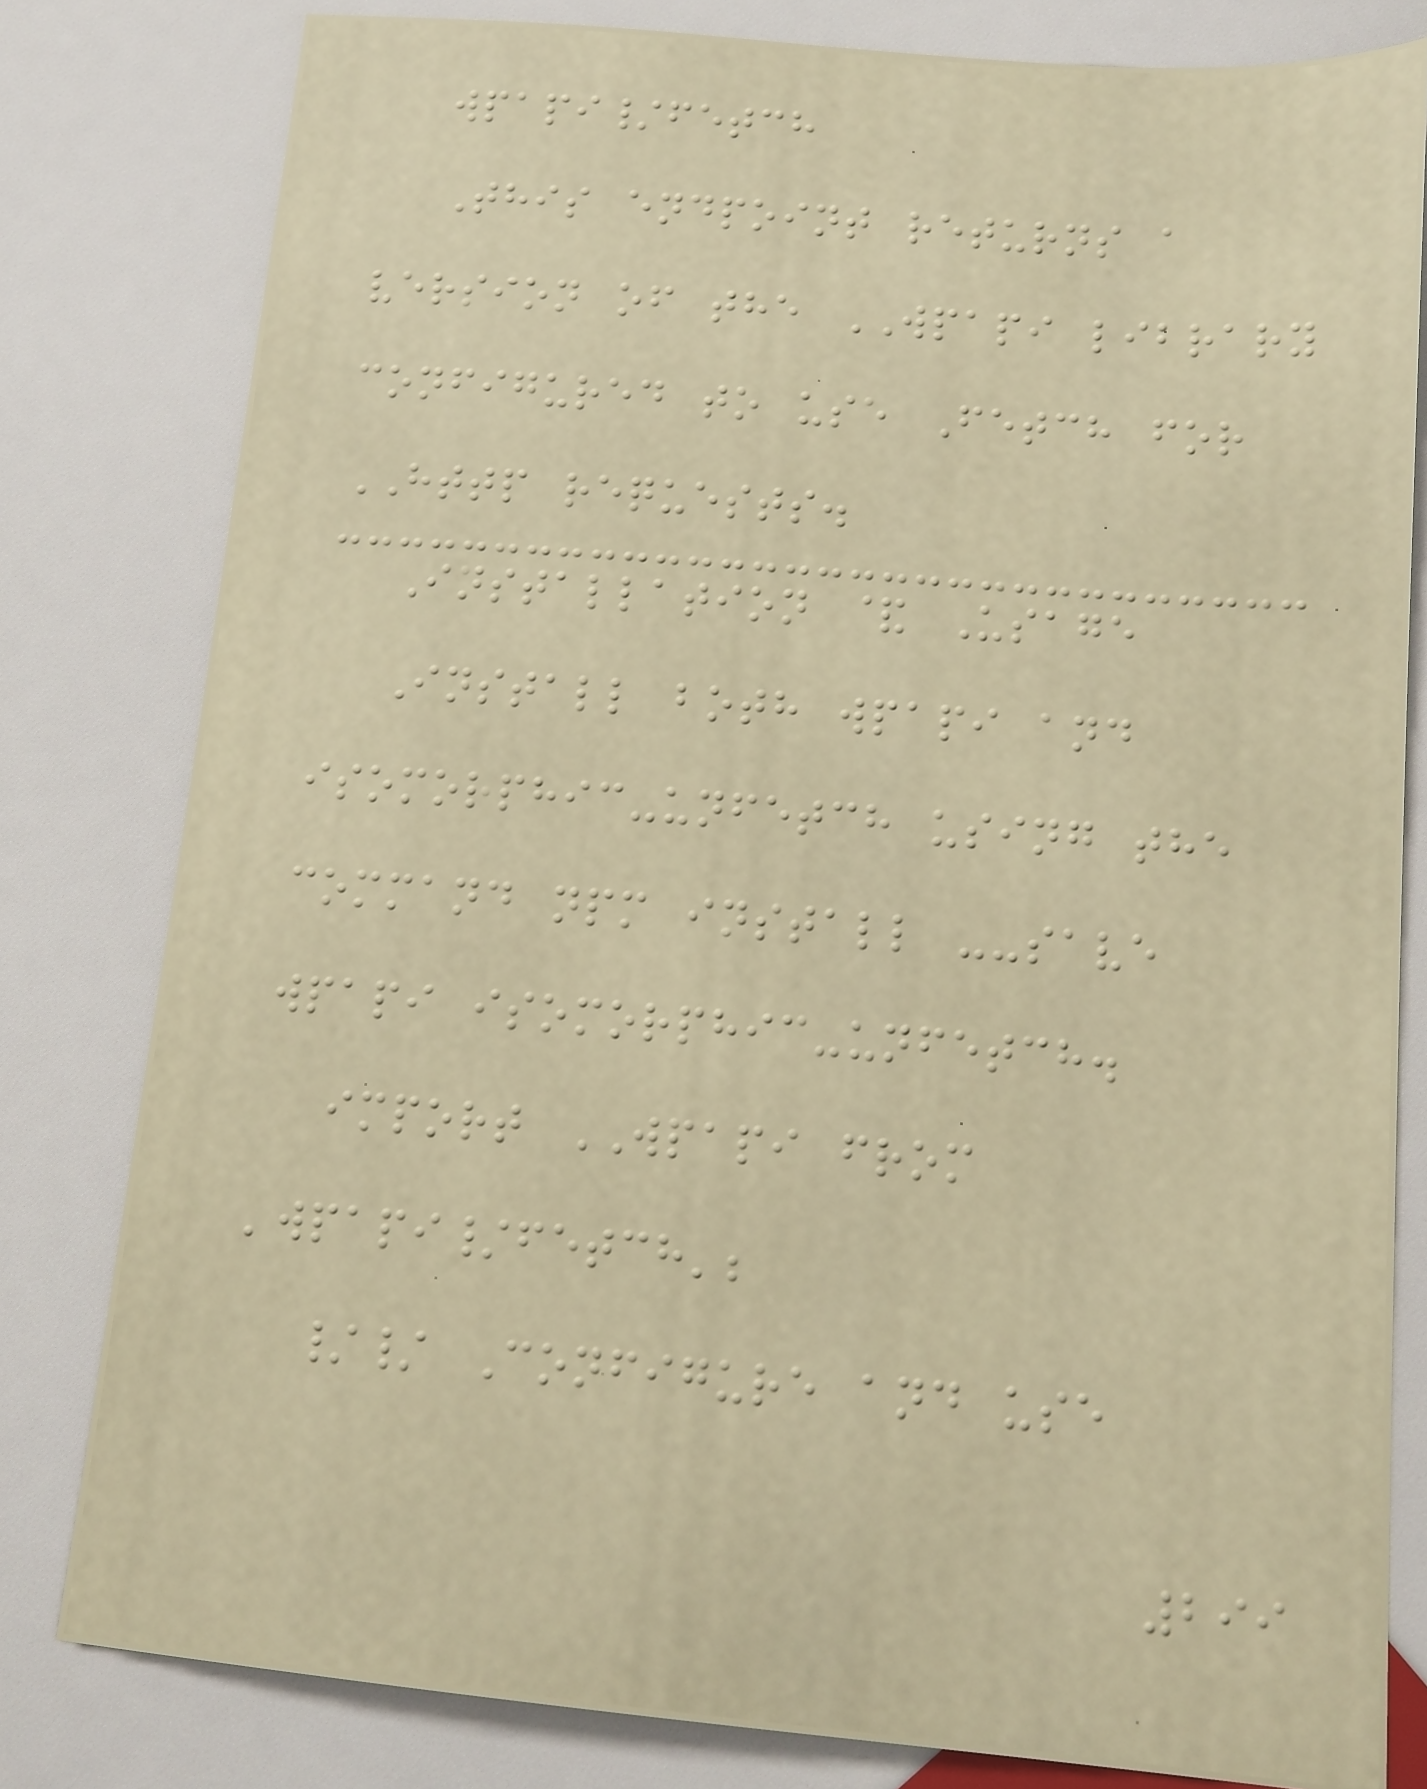wpapi/fetch
This endpoint returns a
version of the WPAPI library
configured to use Fetch for
HTTP requests.
Installation & Usage
Install both wpapi and
isomorphic-unfetch using the
command npm install --save
wpapi isomorphic-unfetch.
import WPAPI from
'wpapi/fetch';
// Configure and use
299
